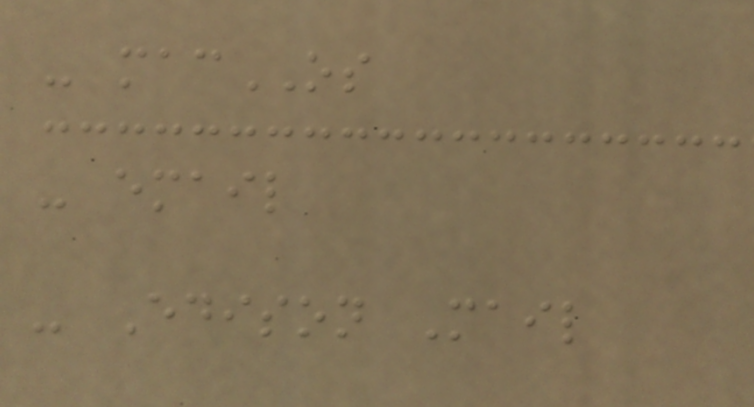- macOS
- email
- Edison Mail
